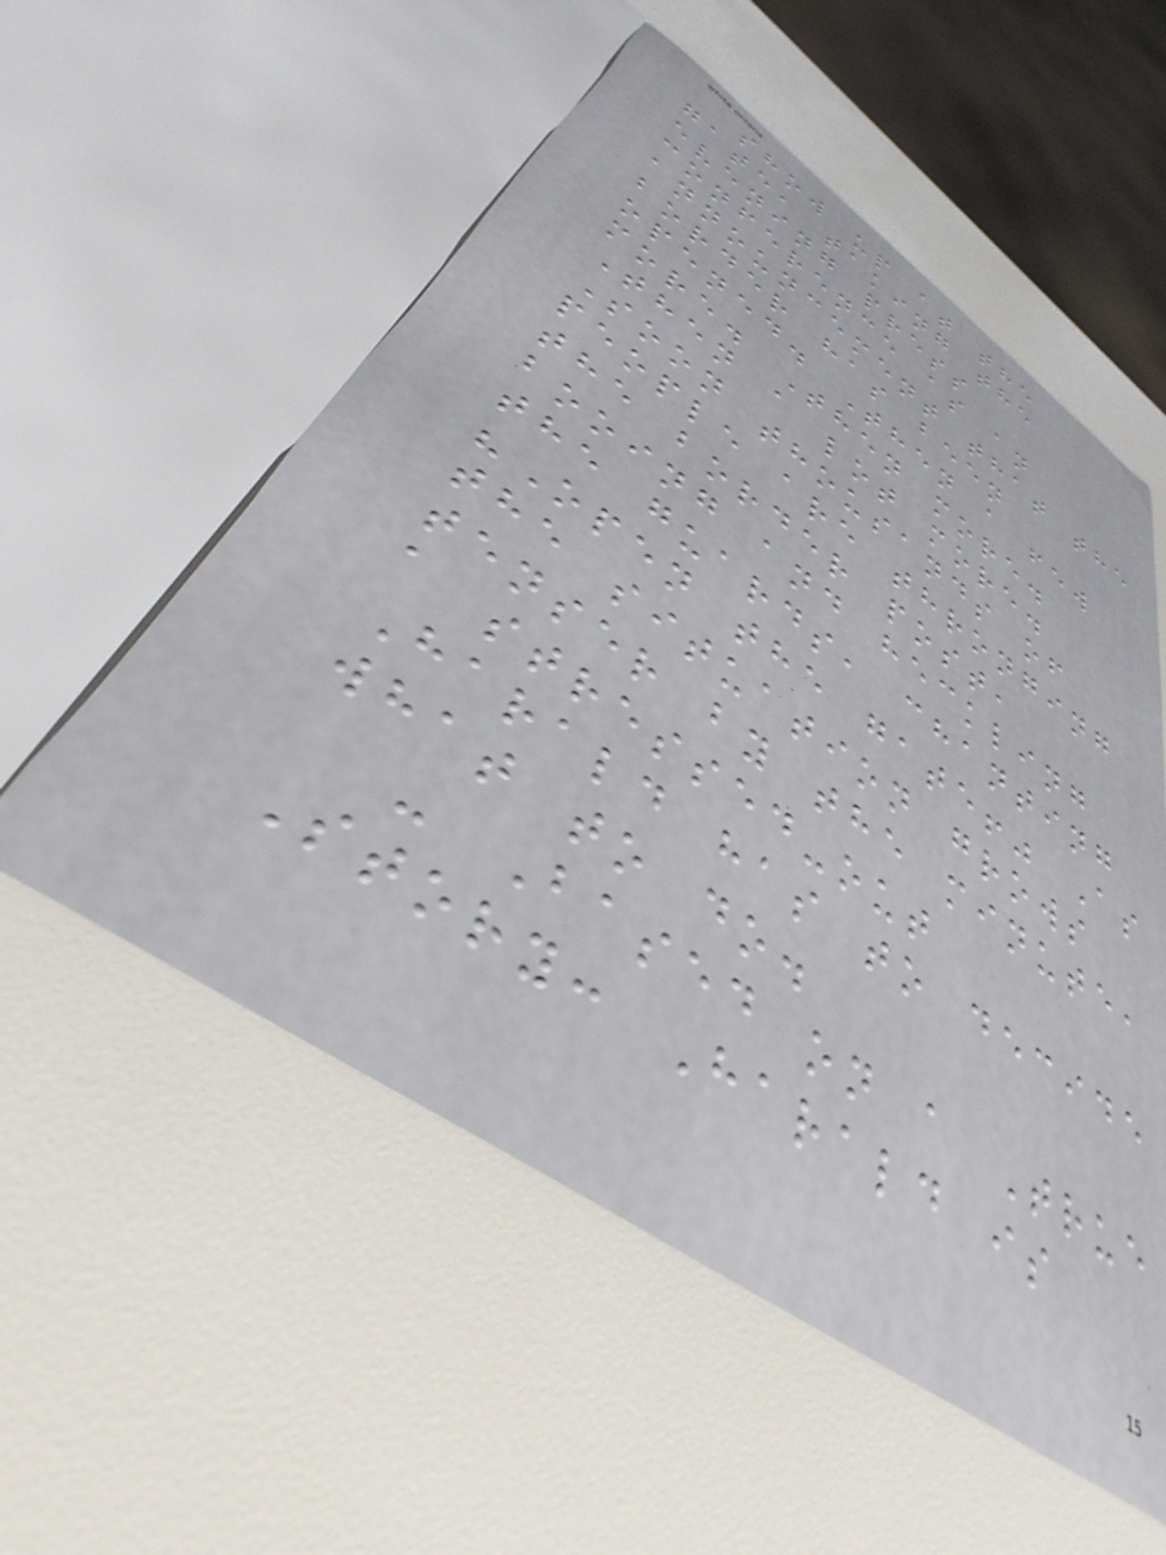show up at the
gate, taking the
evening press
conference as an
announcement that the
border has been
opened. Then a few
more. Then more.
Then a lot more.
Soon thousands of
people are thronging
the border post,
booing and heckling
the guards, chanting
"Open the gate!" As
the situation grows
tenser by the minute,
a stressed-out
Harald has to decide
what to do.
- Based on a True
Story: Harald is
